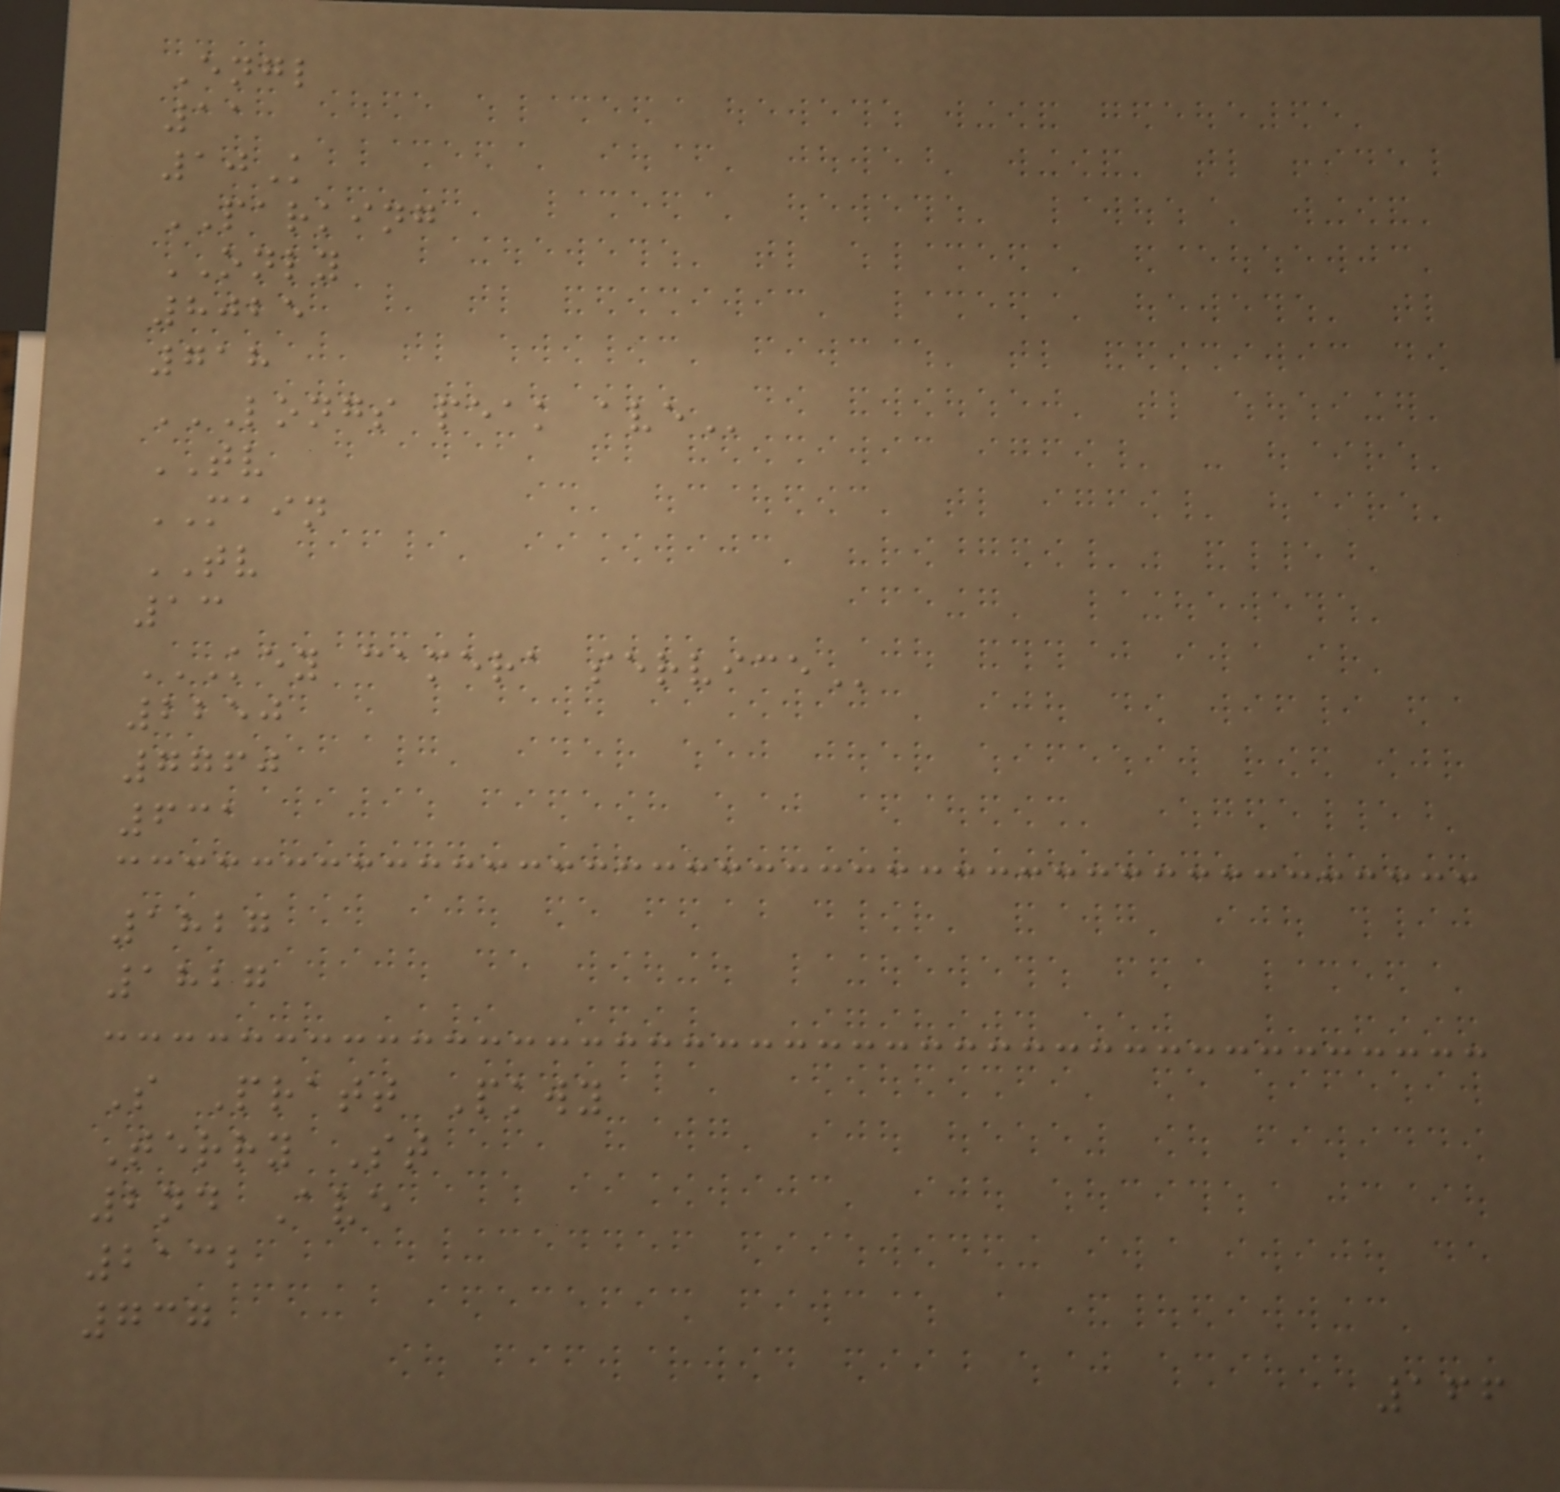Engl
11
10K
PARKING
ONLY
8025
718
LONGS PEAK AVE
TV
MAIN
TV
13
KEY CAMERA SERVICE
2250
7760
631
1827
1827
S Pratt Pkwy
Terry St
2nd Ave
2132
737
166
